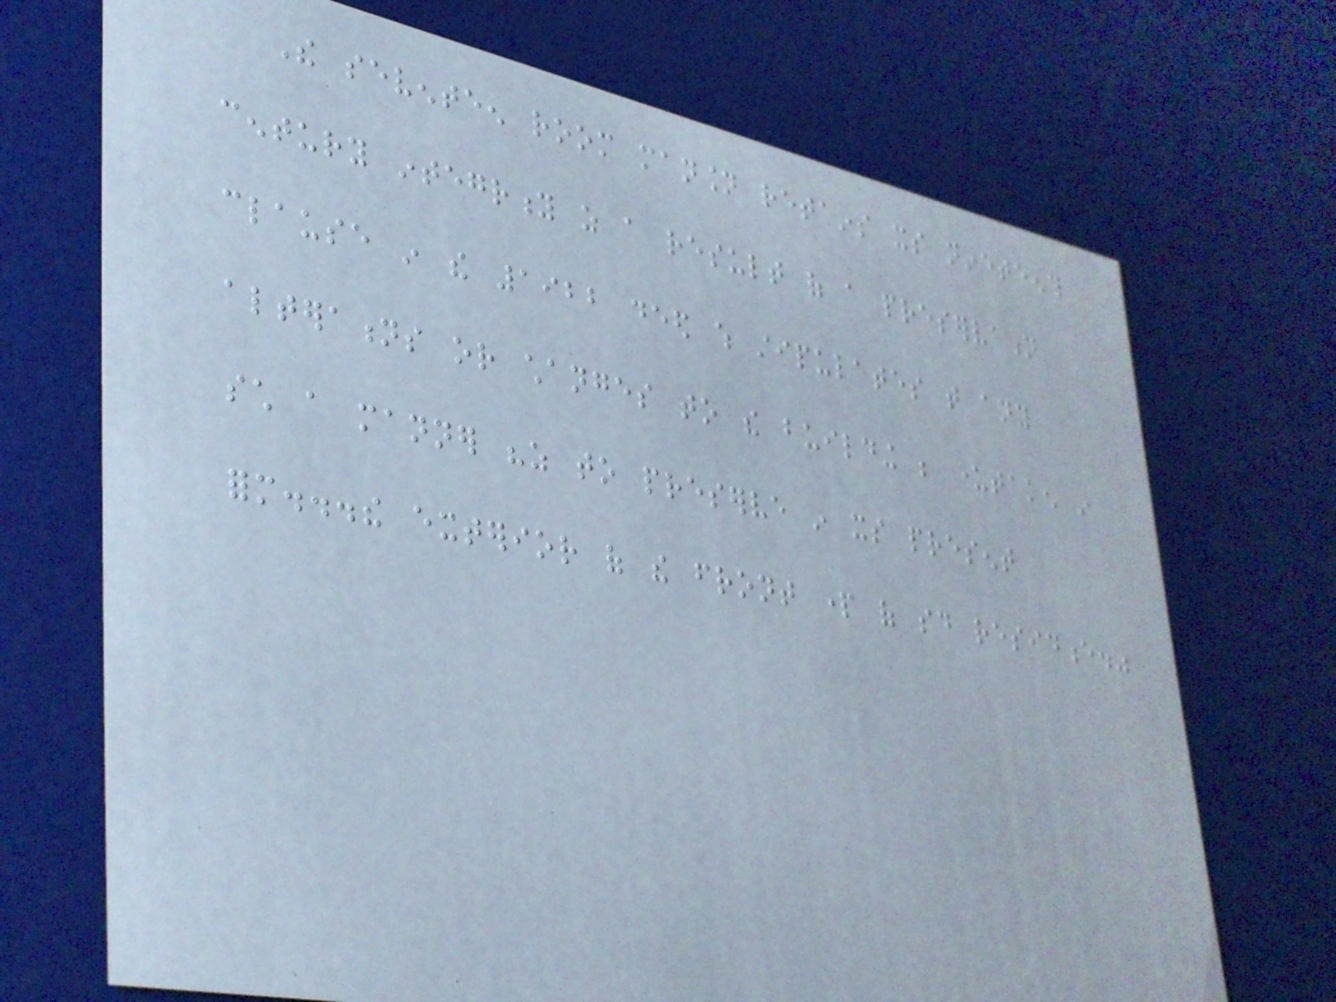The seventeen room mansion retains its nineteenth
century integrity as a result of a preservation
clause in the 1922 deed which stipulates that any
alterations or changes to the building be undertaken in
such a manner "as to preserve in its present
form...the exterior of the front part of said residence."
